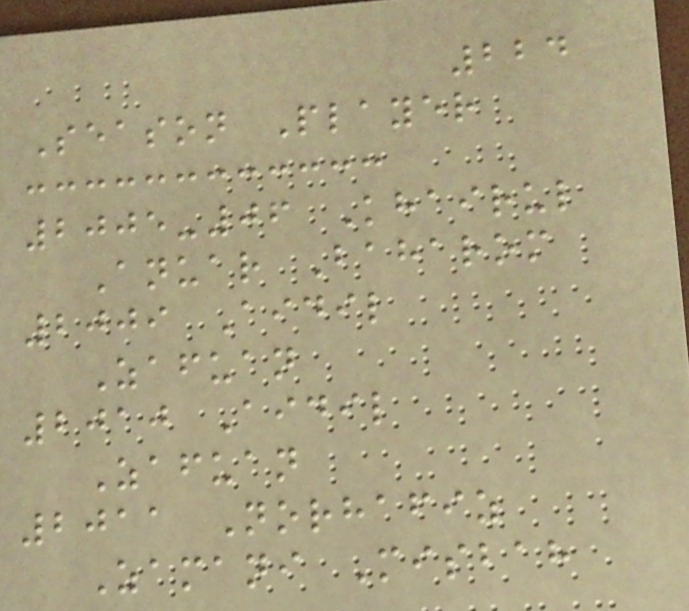224
Season Player
2005-06 Khairul
Anuar Baharom
2009 Aidil
Zafuan
2010 Aidil
Zafuan
2011 Norhafiz
Zamani Misbah
